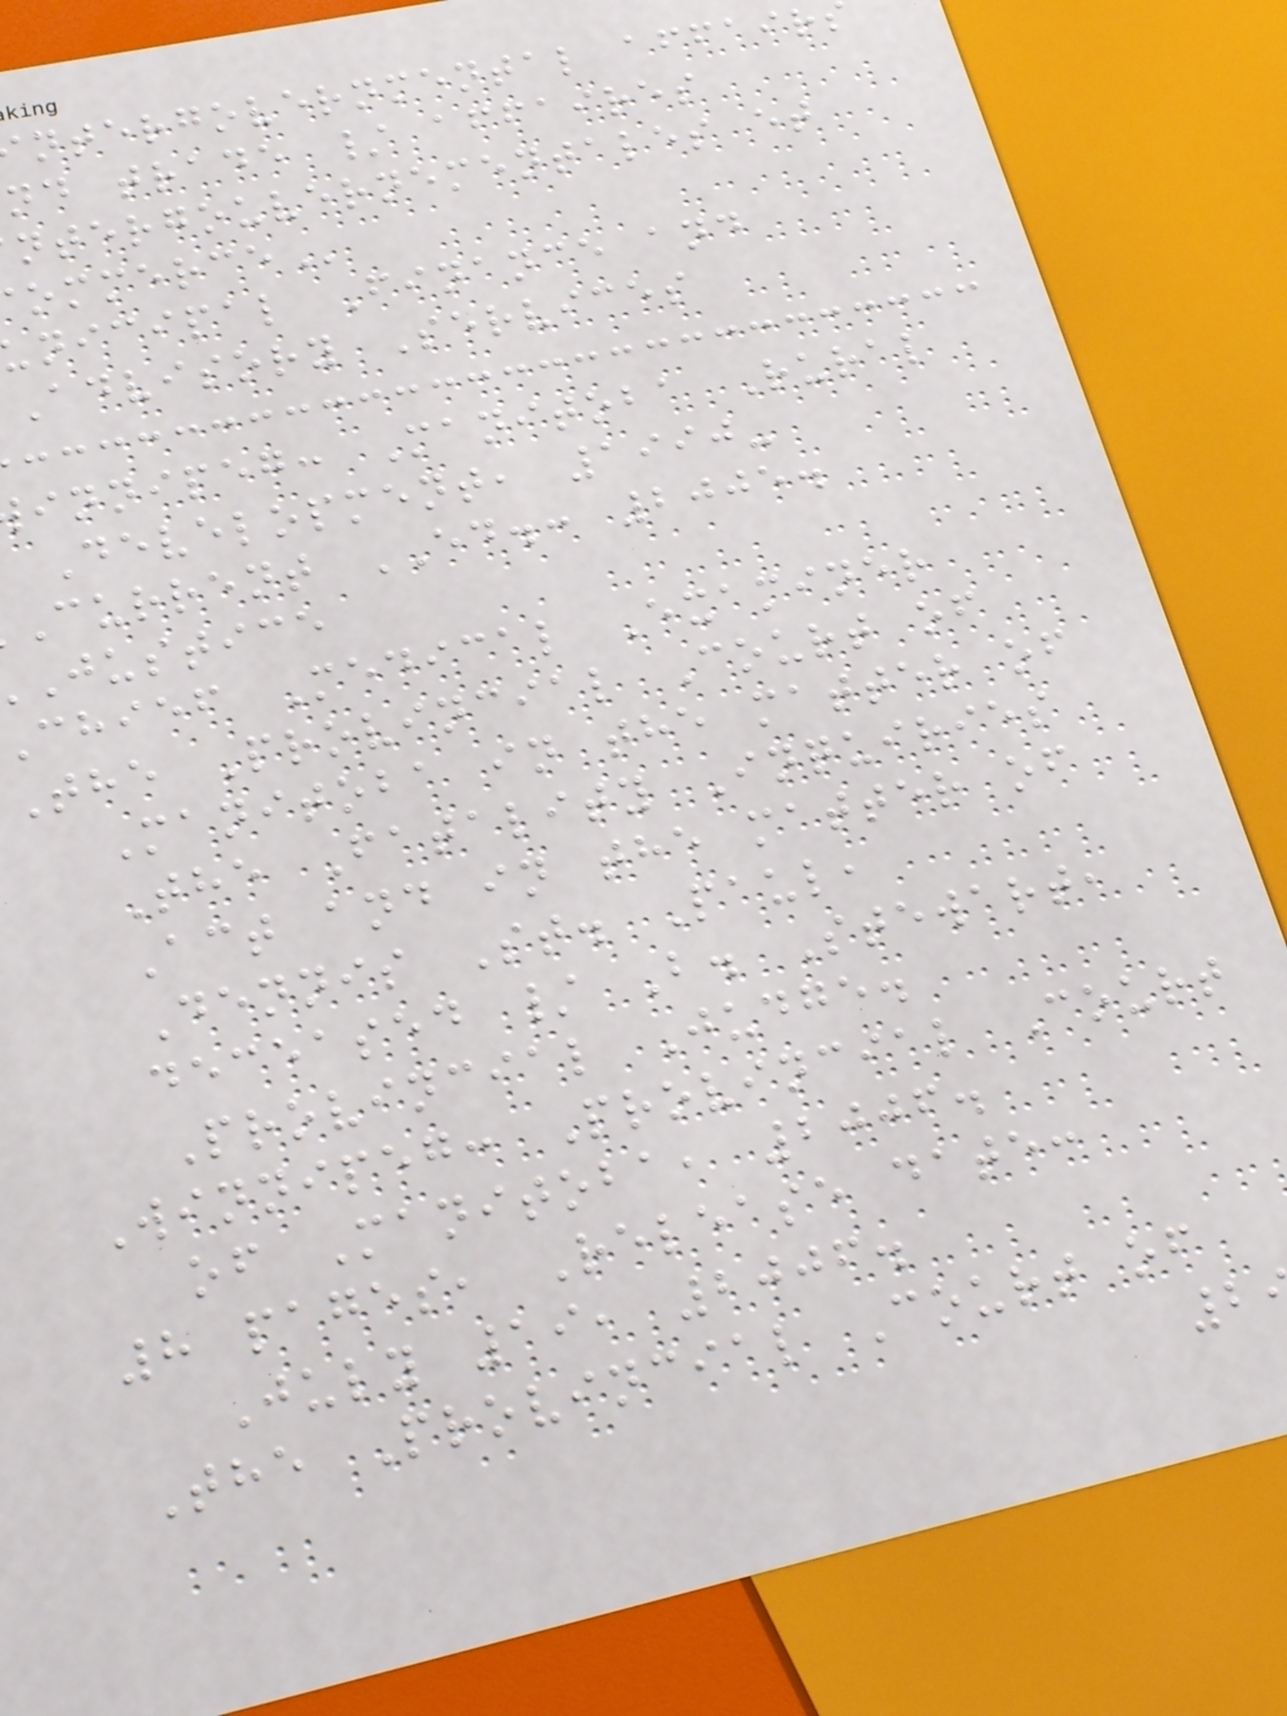ntergovernmental
nd trade / affaires
ntergouvernementales et
nicipal Finance and
Advisory Services
innipeg: Manitoba Rural
Development, 1990-
current ED.: 2005.
justice
chief Medical Examiner
The Provincial Court of
Manitoba in the matter of
The Fatality Inquiries
Act and in the matter of
Dennis St. Paul,
deceased / B. Stewart,
Provincial Judge.
Winnipeg: Provincial Court
of Manitoba, 2006.
8 pages, Release date:
July 19, 2006.
The Provincial Court of
